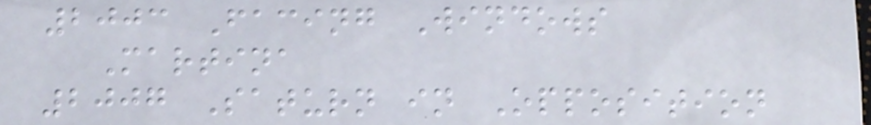2003 Facing Windows
Martina
2007 Saturn in Opposition
